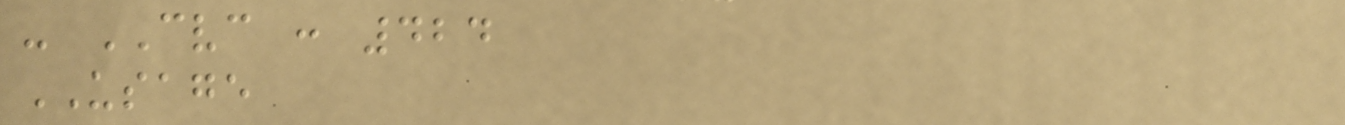- CVC : 424
USAGE
